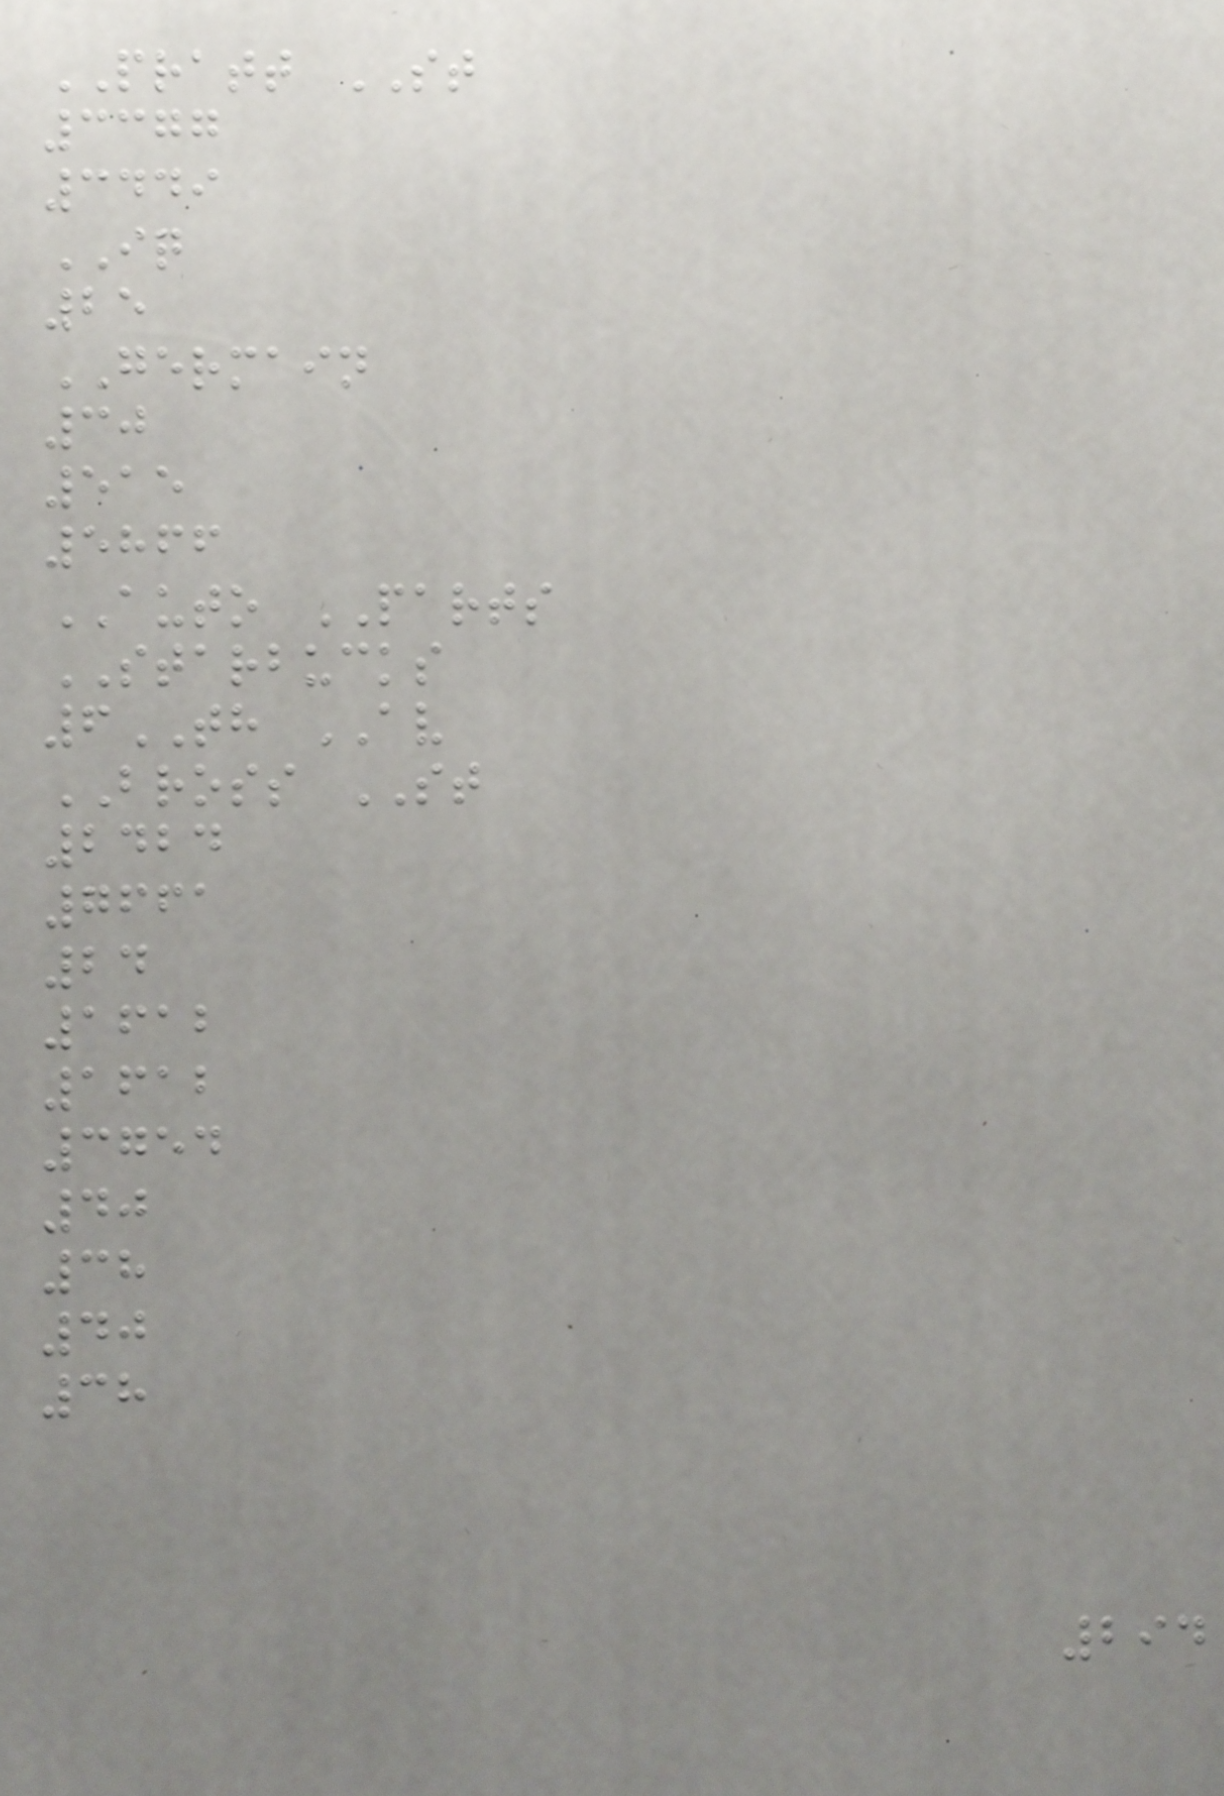PRATT ST
3377
3449
IQ
25
GERMAIN
30
515
5866
AUTO PARTS
STARBUCKS
6TH AV
BROSS ST
2424
7661
24
1612
1612
3754
40
38
40
38
294
